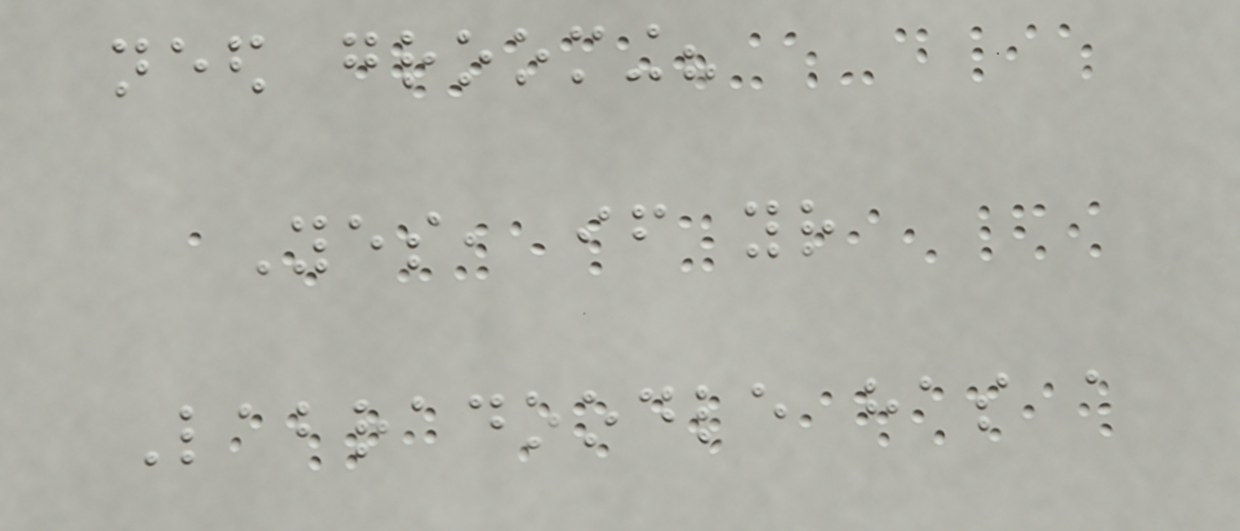need grooming?
Yes, if your
Labradoodle has a
